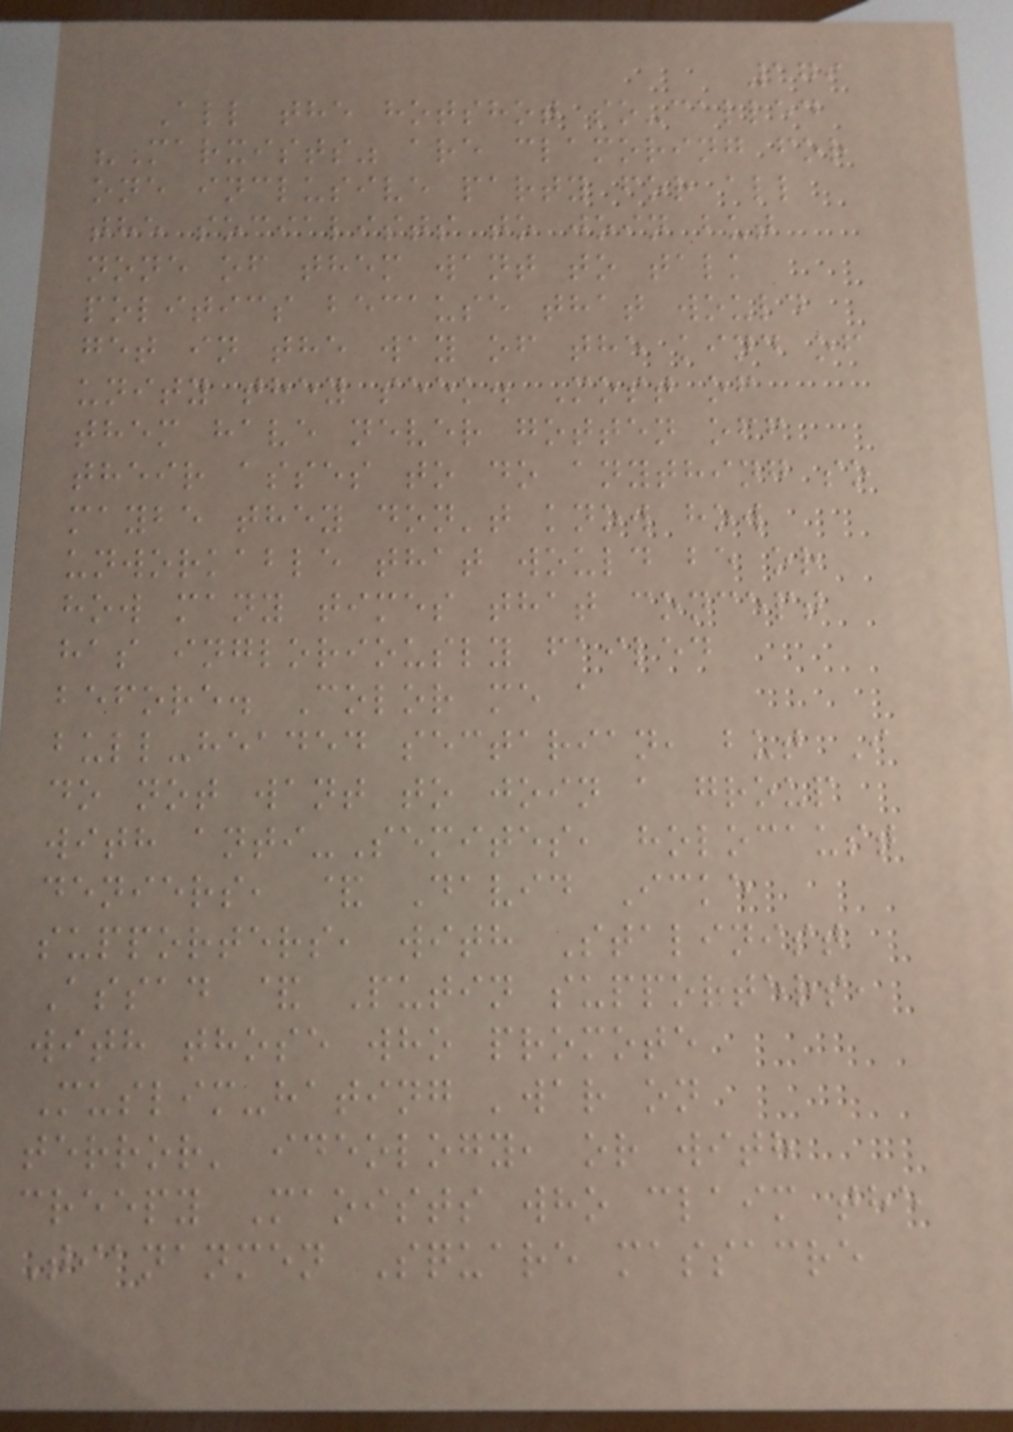179
All the hotshot so-called
"Marxists" are clamoring for
one inclusive party for all
the socialists to join but
none of them want to talk
politics because that would
get in the way of the kind of
unity they seek. Most of
them have never gotten off
their asses to do anything so
maybe they don't know how
unworkable that would be or
how many times that concept
has ingloriously failed
before. Color me a
bull-headed sectarian, but I
do not want to join a group
with anti-Semites, holocaust
deniers, & David Icke
supporters, with Stalinist
Assad & Putin supporters,
with those who promote
Muslim-hating 'war on
terror' ideology, or with
creepy Maoists who claim the
Tiananmen Square massacre
